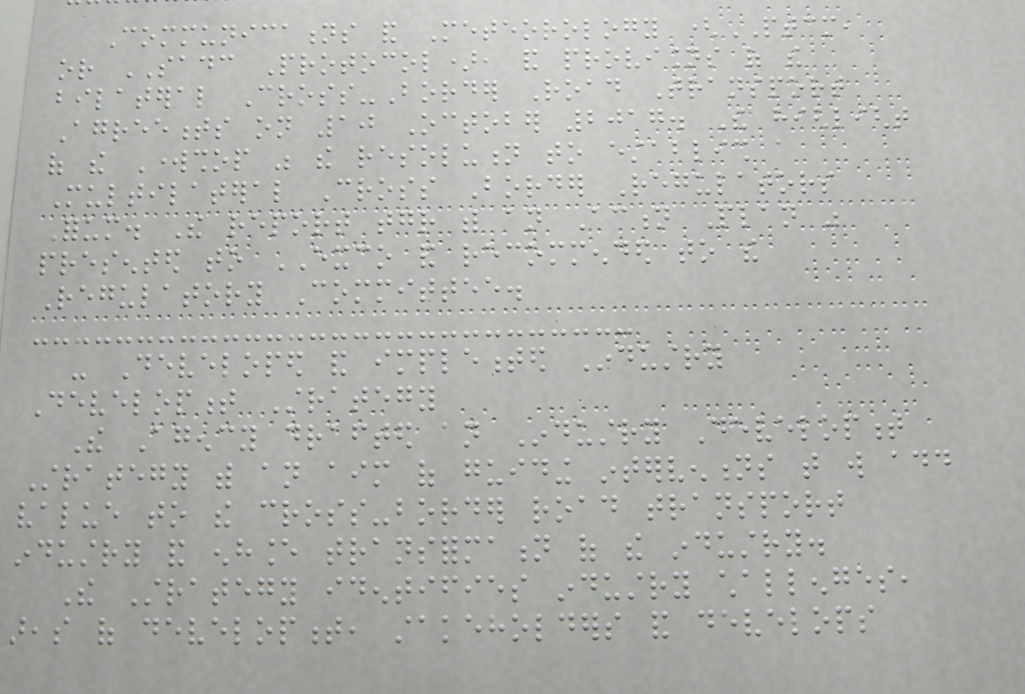Communications and Meteorology (PTCM,
or SADC Protocol), and provisions of the
bilateral Cross-Border Road Transport
Agreements on 10 October 2017. The highlight
of the Workshop was the resolution to establish a
Multilateral Cross Border Regulators
Forum. The report together with an Action Plan was
presented to EXCO and recommended to the
Regulatory Committee.
- Developed and implemented Industry
Development Strategy
The Agency drafted an Industry Development
Strategy with an aim of guiding interventions that will add
value to the cross-border road transport
industry and enhance transformation of the industry.
The Strategy identifies industry challenges,
areas of development, stakeholders and develops
